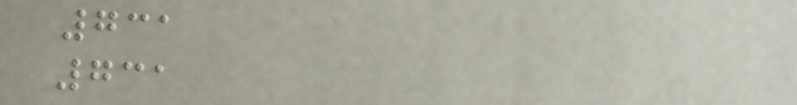731
731
